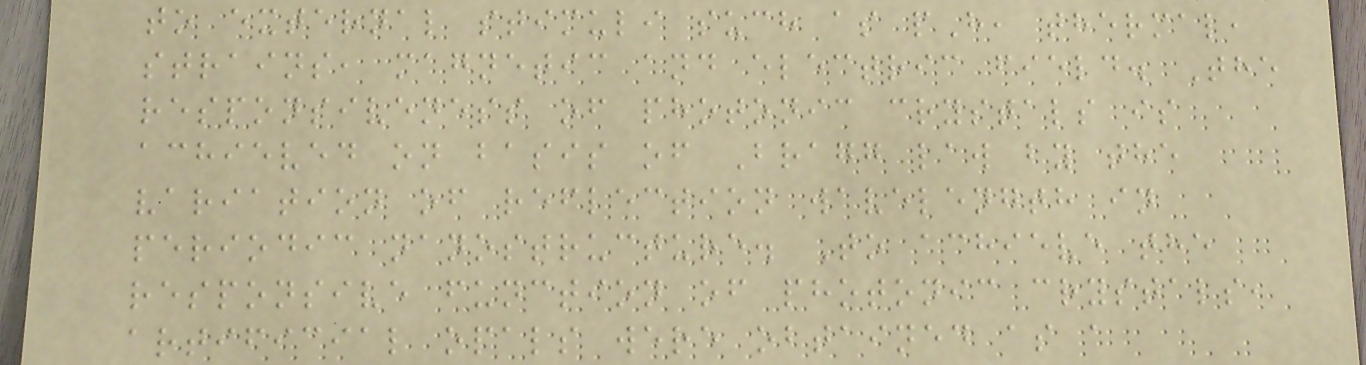to external stimuli such as pH, thermal,
strains, magnetic and electric field. The
responsiveness of photonic crystals is
achieved on basis of Bragg law by the
variation of reflection wavelength in
periodic nanostructure. To achieve the
responsive function of photonic crystals,
artificial opals were obtained as a
